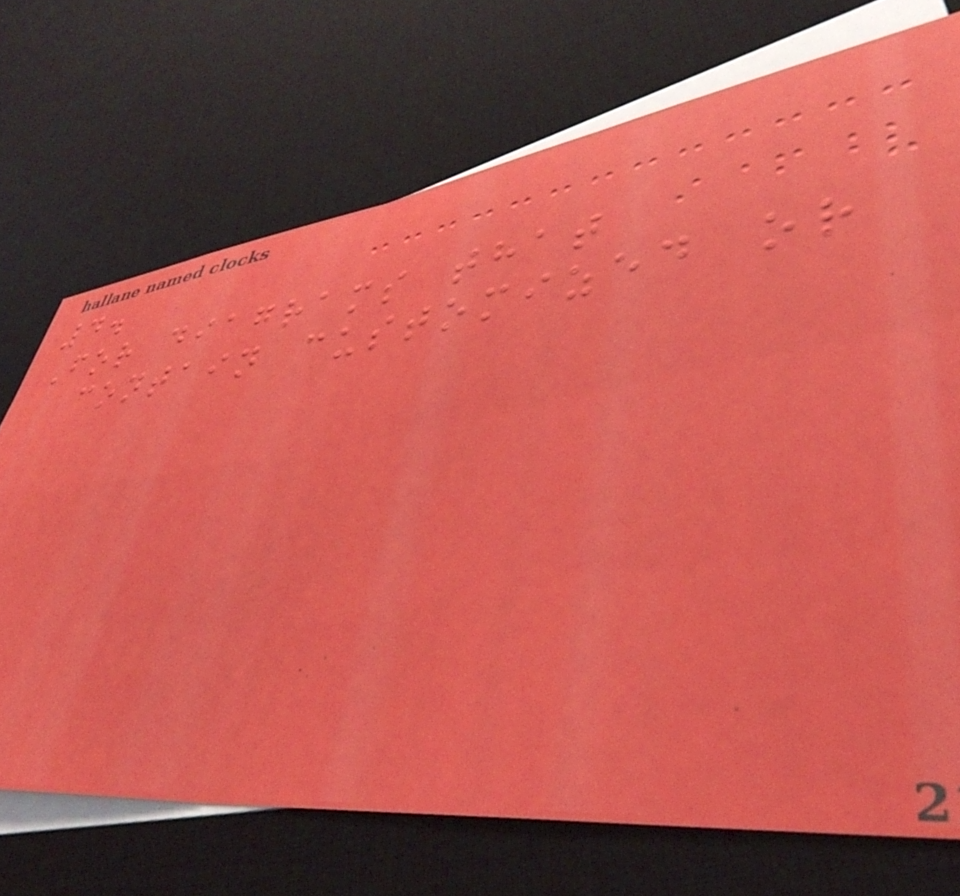4.
For diagrams that
contain customized or
